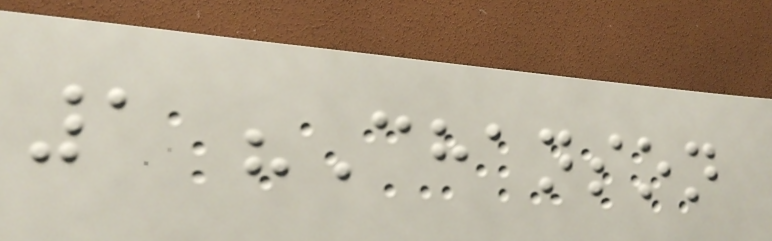1 "Chanson
